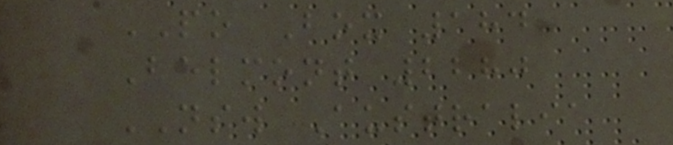PO Box 184
Belmont 2280
NSW Australia
